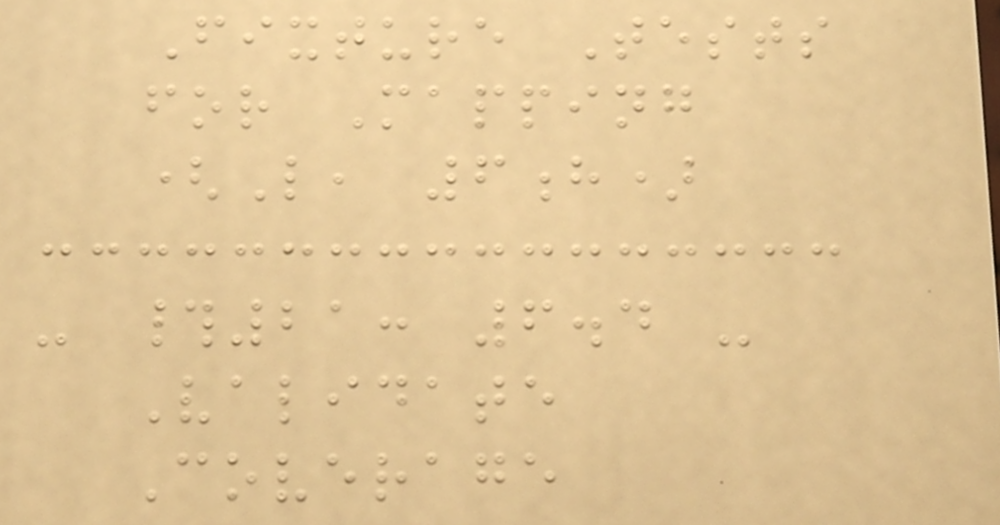Fixture Tests
for Mapping
(L, 6h)
- #21: 6.4 -
Validate
Coverage
